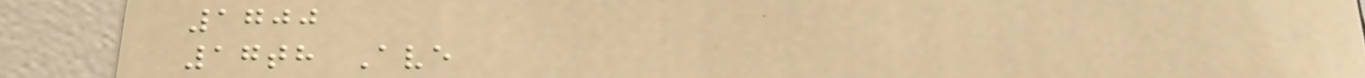1700
17th Ave
